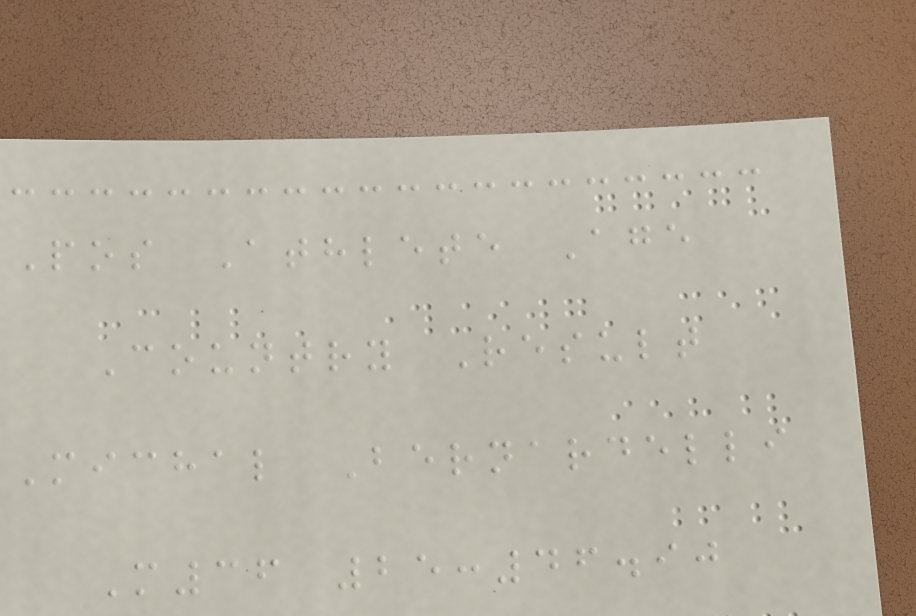Pos Athlete Age
Country Result
Michal Bernardelli
M36 25:46.90
